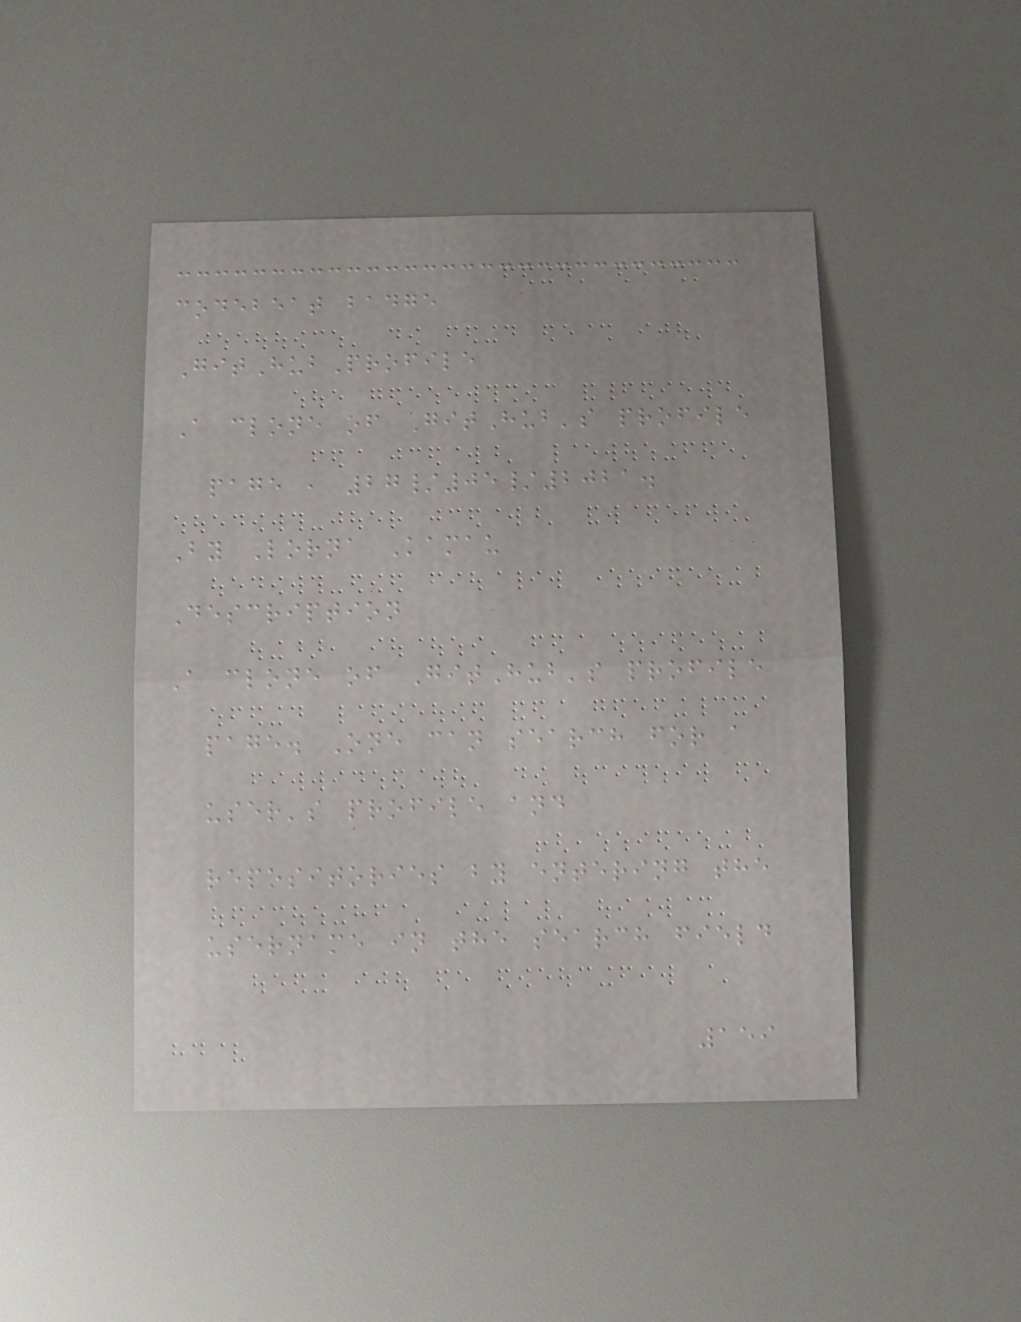codebeat badge
GitHubProfile
A clone of GitHub's profile
page , 27/05/2021.
By Lorna Kamau
Description
A clone of GitHub's profile
page. One can search for a
user's profile and
repositories by entering the
username in the search field
159
